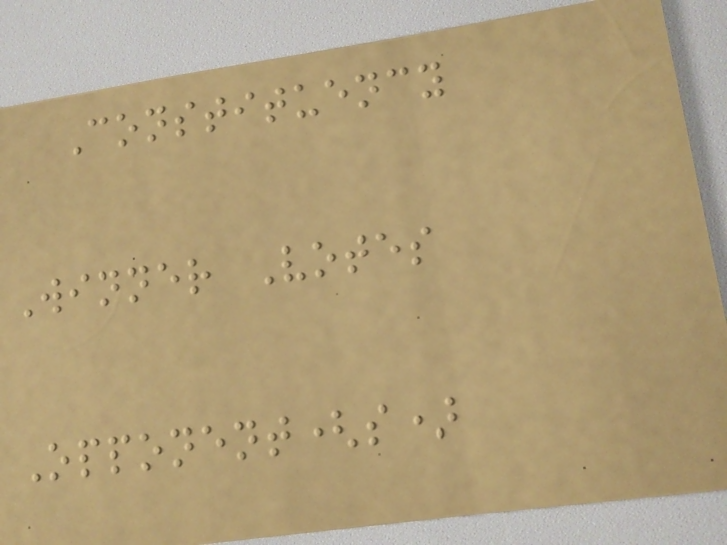Constituency
Winner Votes
Opponent(s)
